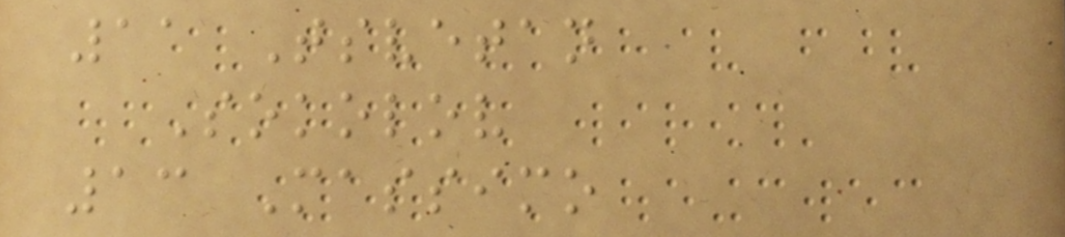11 Tsvetan
Sokolov
13 Massimo
